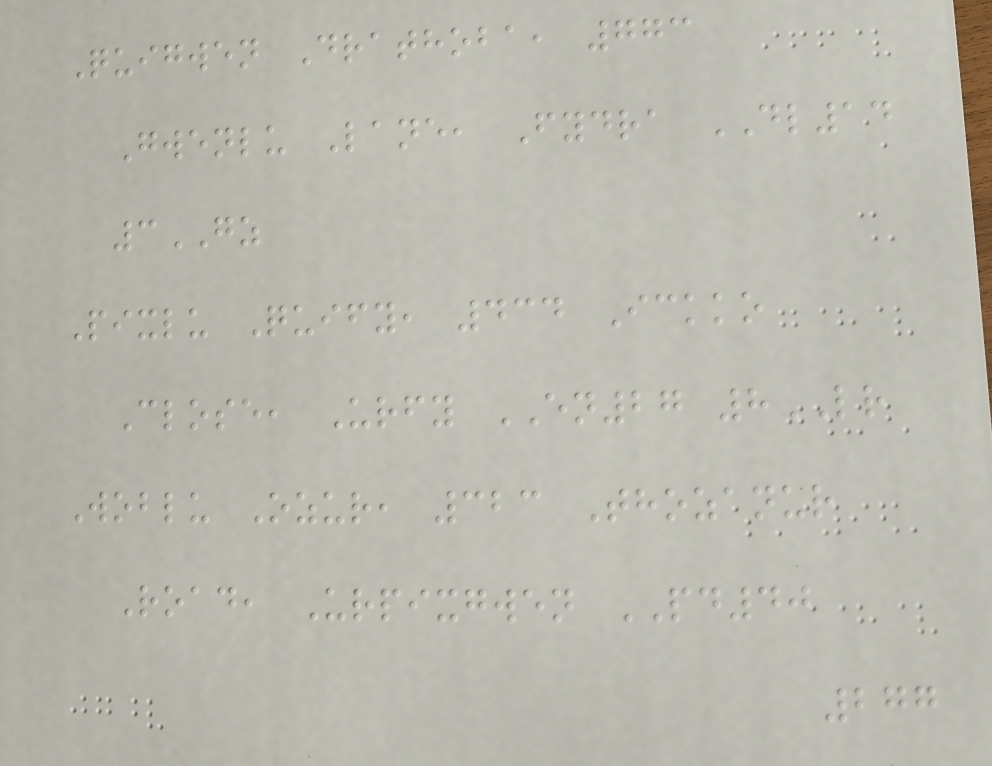Quigwen Drathoba, 773
Gwenlu Lane, Fydra DL14
3GZ
Pixlu Quify, 434 Ickko
Close, Urfy EN27 8LR
Woblu Ozur, 323 Thozanur
Road, Urpixgwen PD40
277
